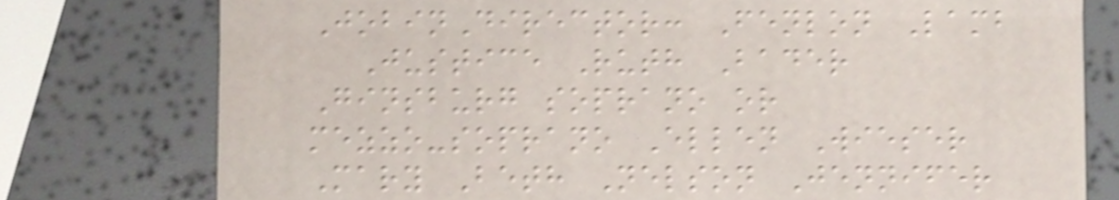JobinDirector: Fenlon Lamb
Justice Ruth Bader
Ginsburg soprano or
mezzo-soprano Ellen Wieser
Mary Beth Nelson Jennifer
